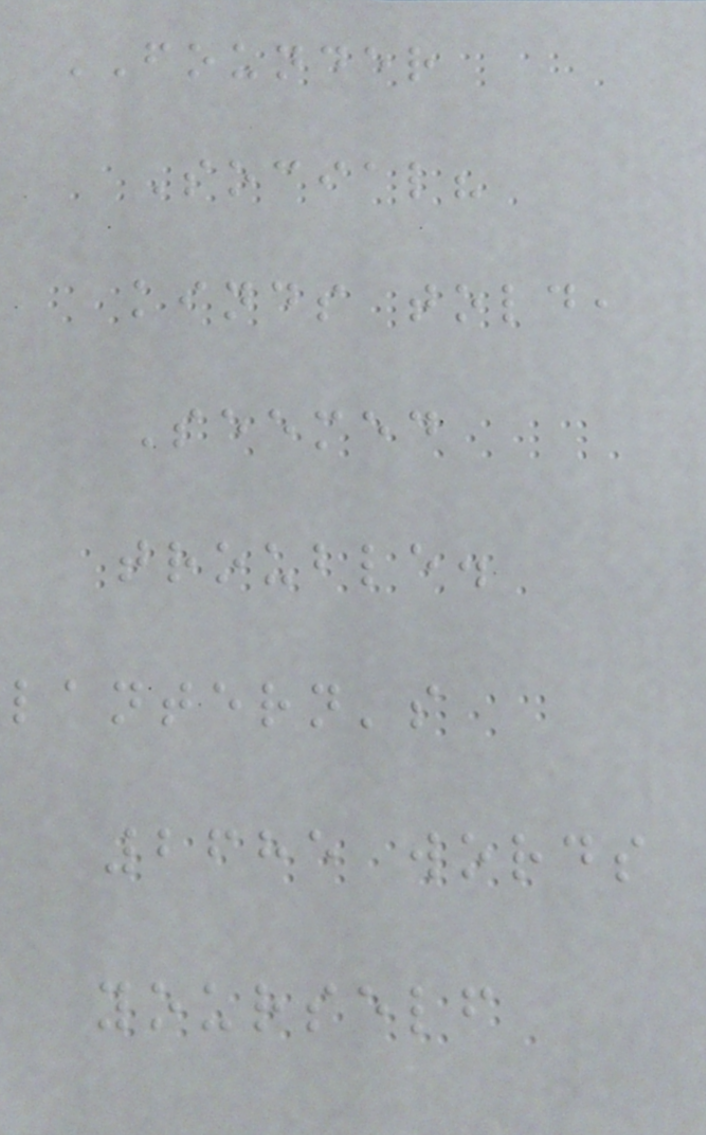FOUNDER
Social?
kinds told,
Seemed
trouble.
lantern's
2685 words
yourself
